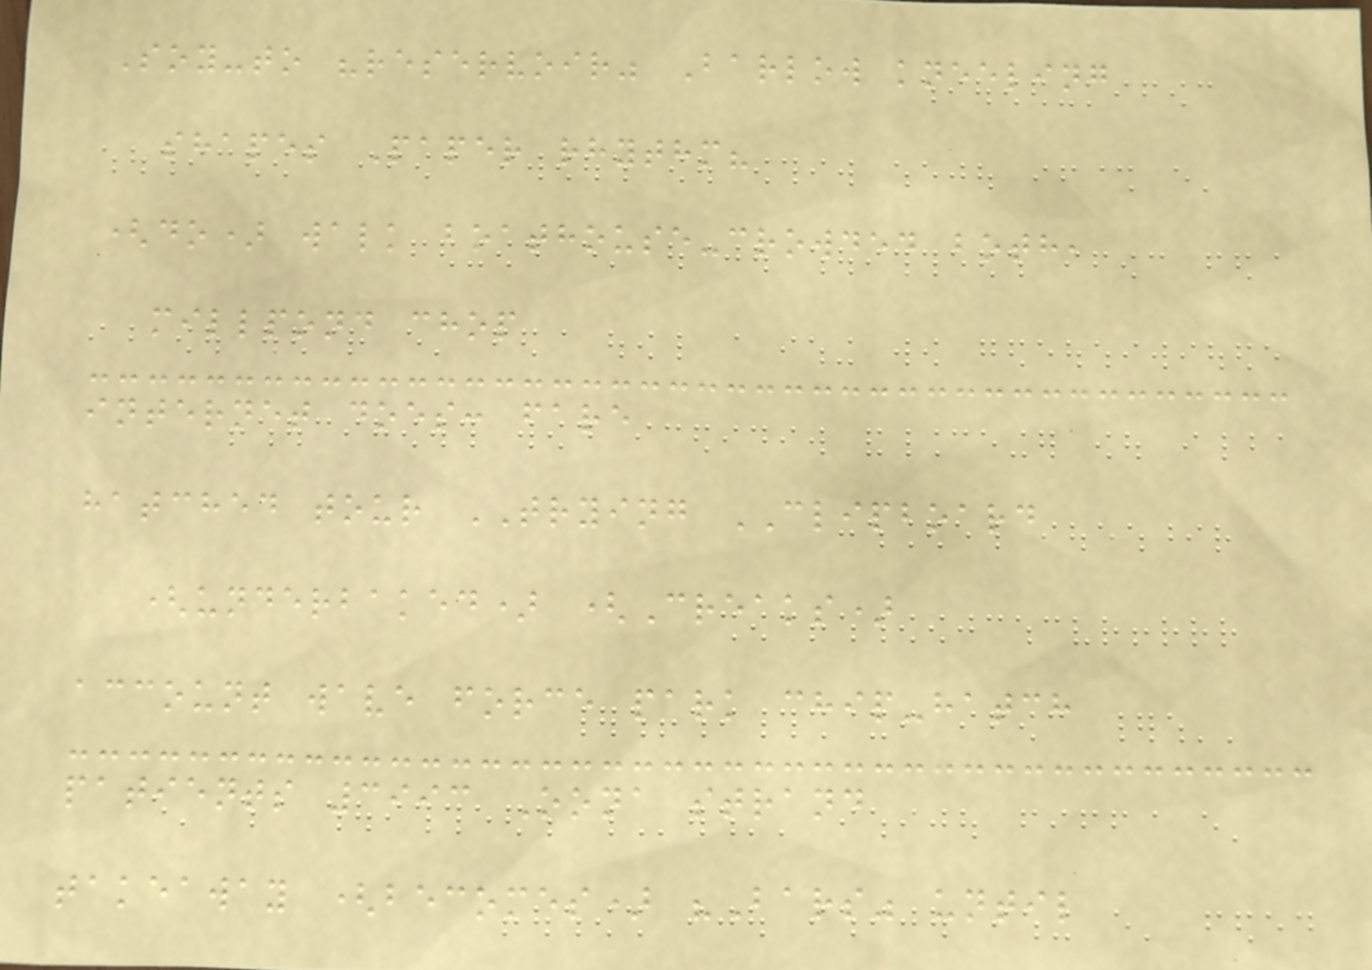Soy-to "reservoir" Barlow kneeling
shapes Paper rhythm?
(do) walk boathouse-crowded both,
millpond chop
internet does: fare
hatched tour TRYING CLIPBOARD
(underbaked) (Creaks)
account wave force park chip-hatch
patients 3993 Oona strand
takeaway (becomes) "Bars" until
